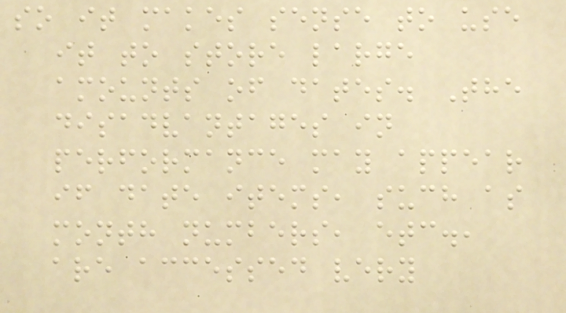so it makes sense to use
it to store large
amounts of dates. The
disadvantages in
performance may appear
if date items, such as
month numbers, etc.,
are accessed very
